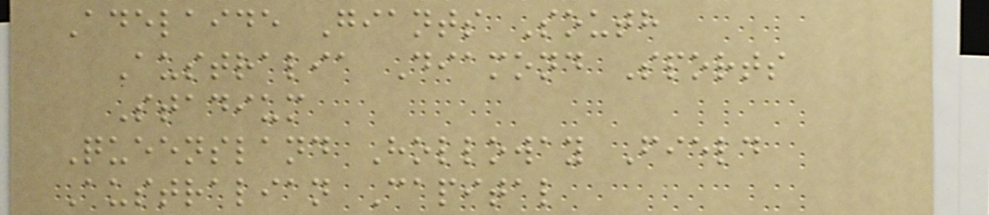Adelaide Giants South
Australia Diamond Sports
Stadium
Queensland Holloway Field
Australian Capital
